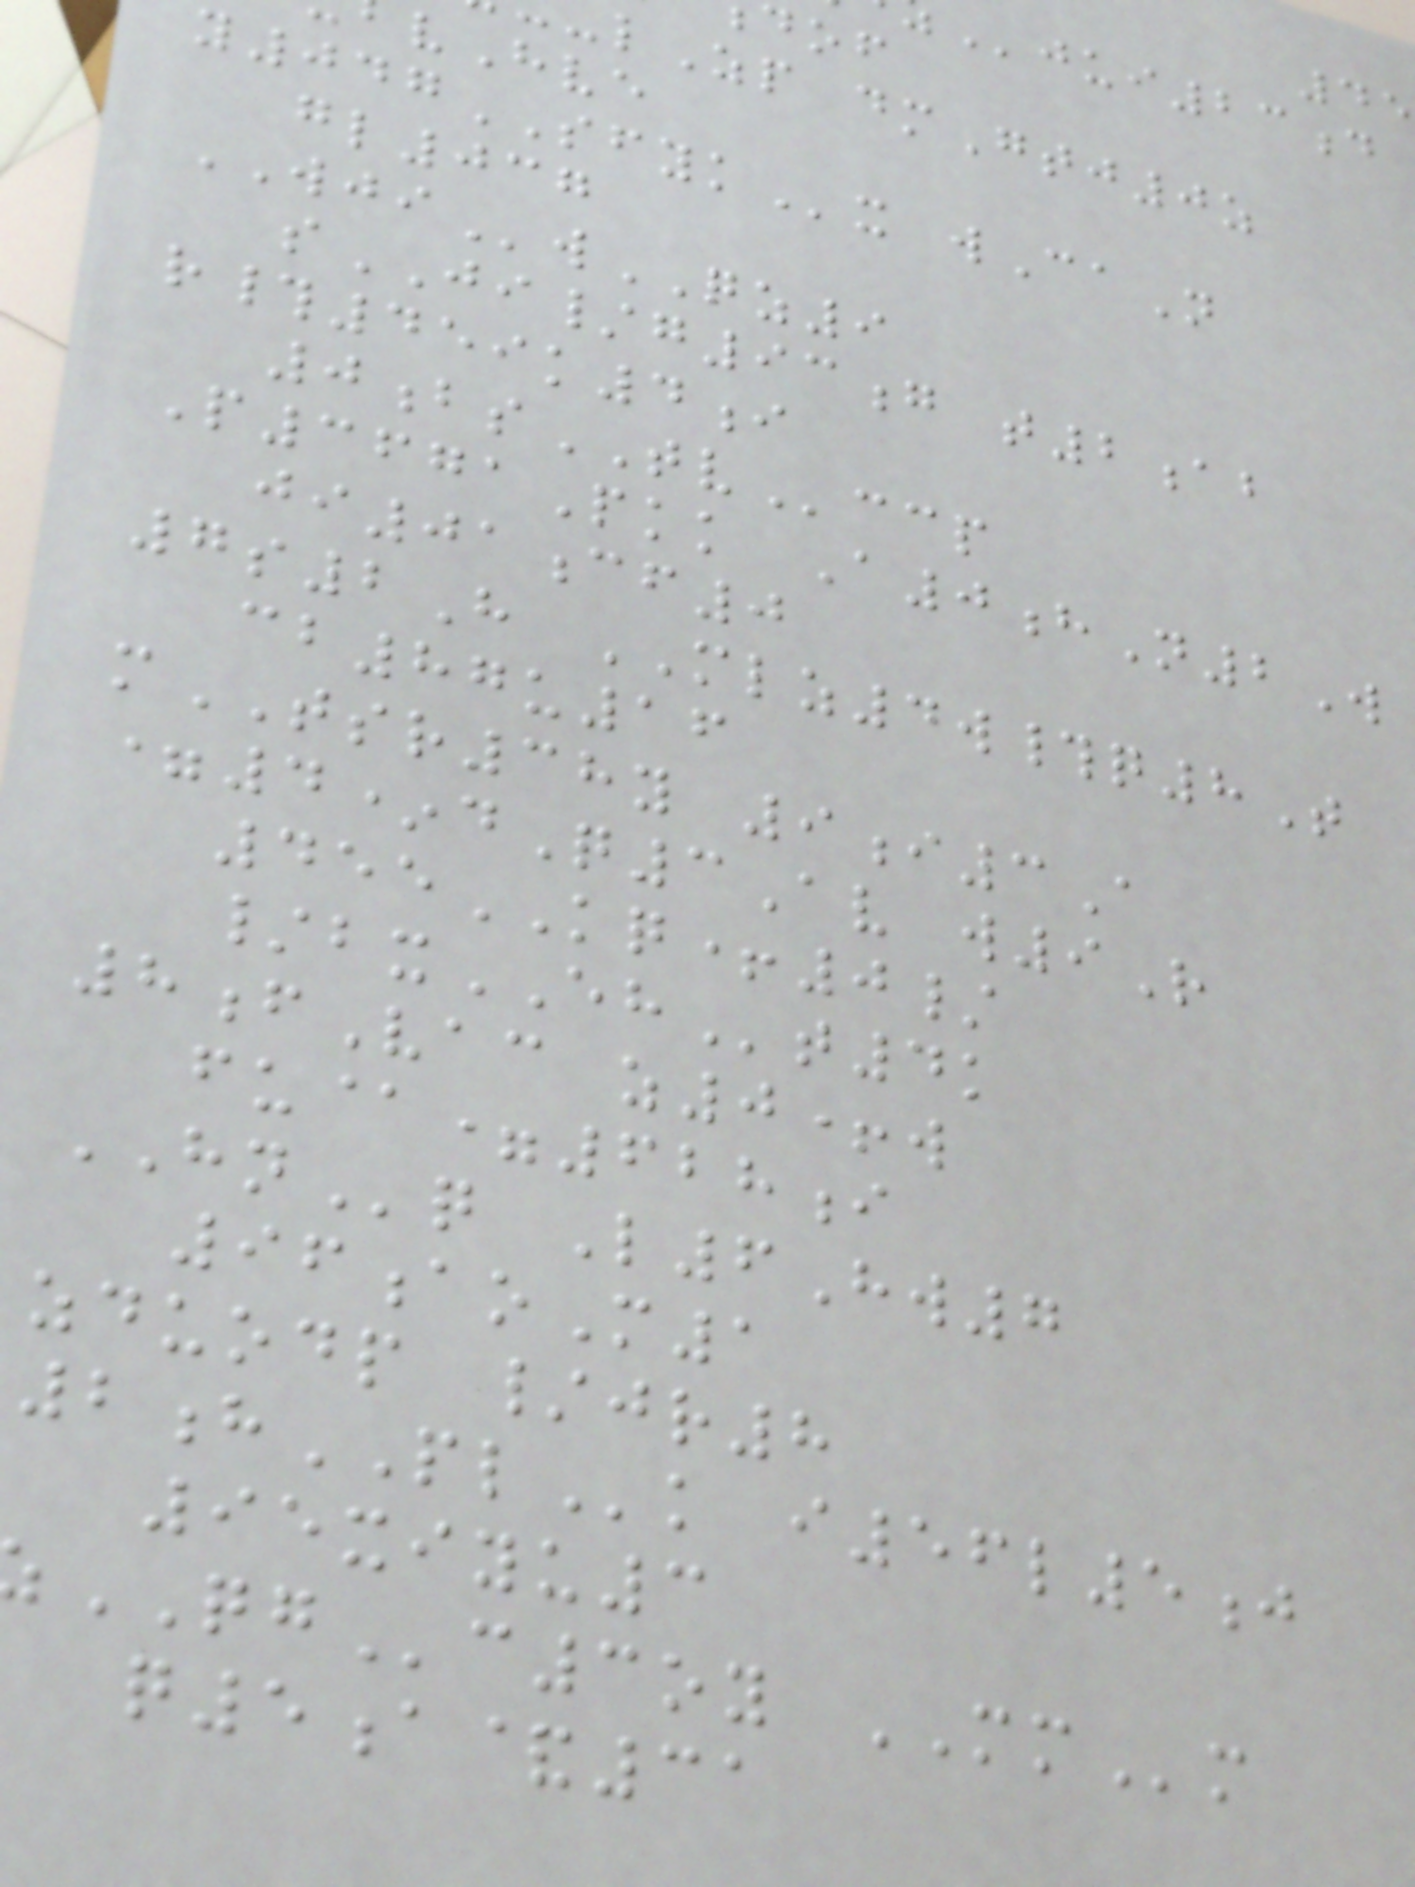45
jui23d
lZp dmGtj0z
vHve
y047SFYKx wCaN
gl037
WJIwQZ9
sJI/g93g t2ab
r#459k4i
0bsTVccp
P3671Pkk A0hN2W
ji01cf0
7s2H MLZ4w#q8T
cb87u16
mTSR38y 9i3A
=4*dQ3Av w9R
455KQ+0/
/bxEHt4k
8fVac z0+w
fu@=628i
HNq L6Hw7
96aoM1
zduodp /jr8
2hPLk i56l5j
95xiyu3
QGc3oy MMm
q5a&31
